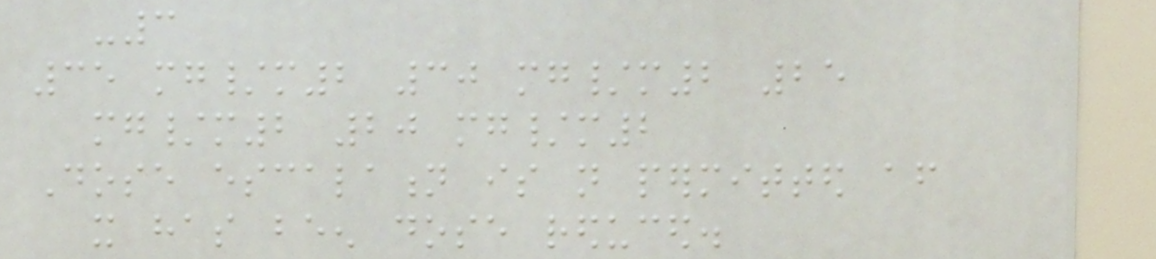-3
35 mg/m2 30 mg/m2 25
mg/m2 20 mg/m2
Dose escalation is not permitted after
it has been dose reduced.
